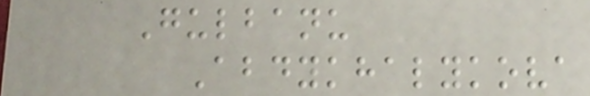Gulbanu
Abdykhalykova
